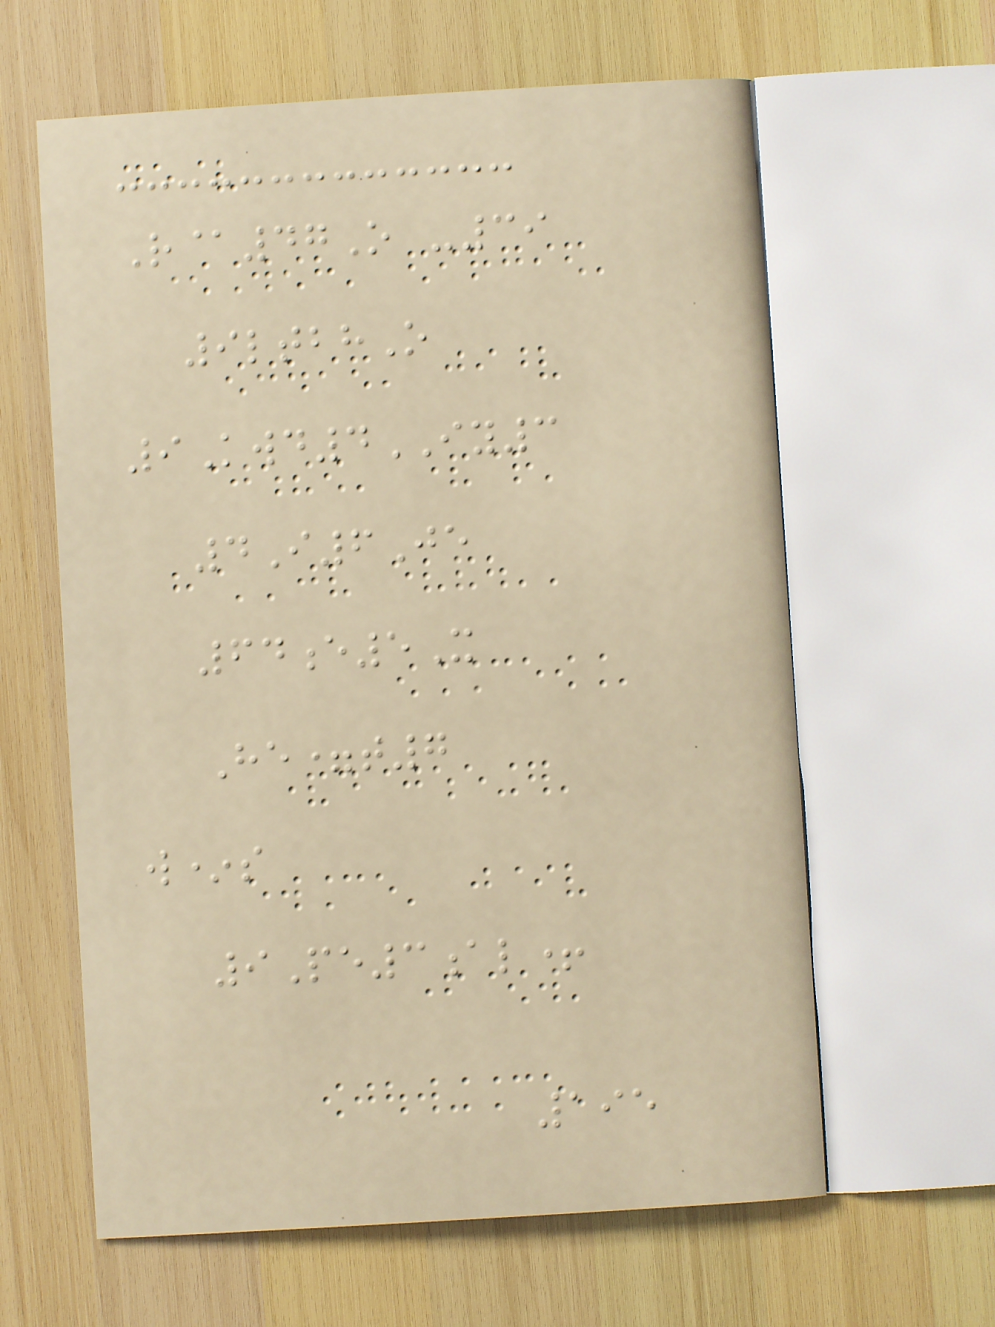R@47O -39
9ltbhO
9Kwd4IY3
4I6Je
64e5X
He=t7
w*s
9Pe3al+
195
